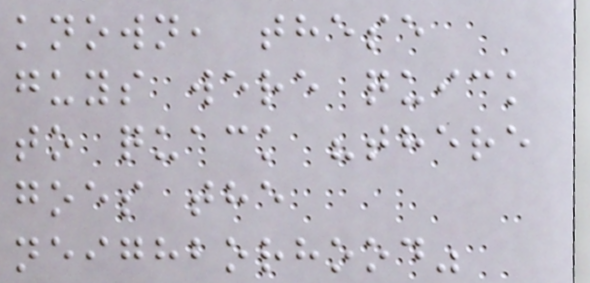known, these
guys were quick
to quack "there
goes the
neighborhood"
